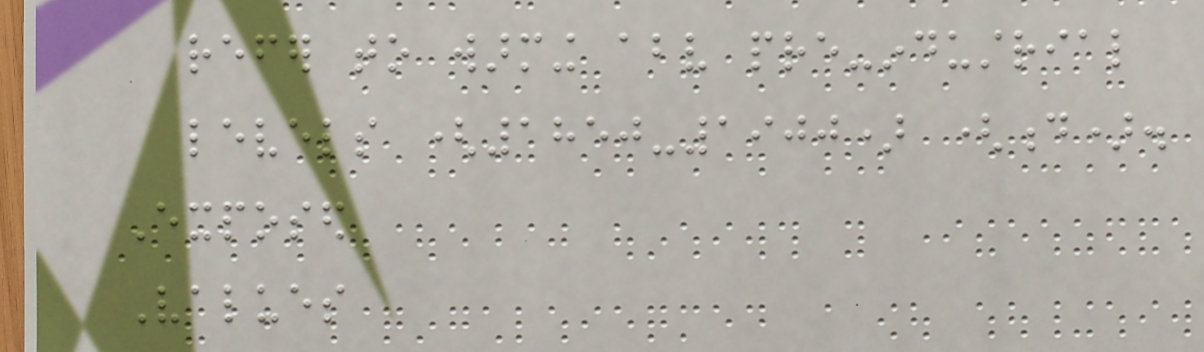refer to warming above pre-industrial
levels (1850-1900) (d).
Exposed
Values
